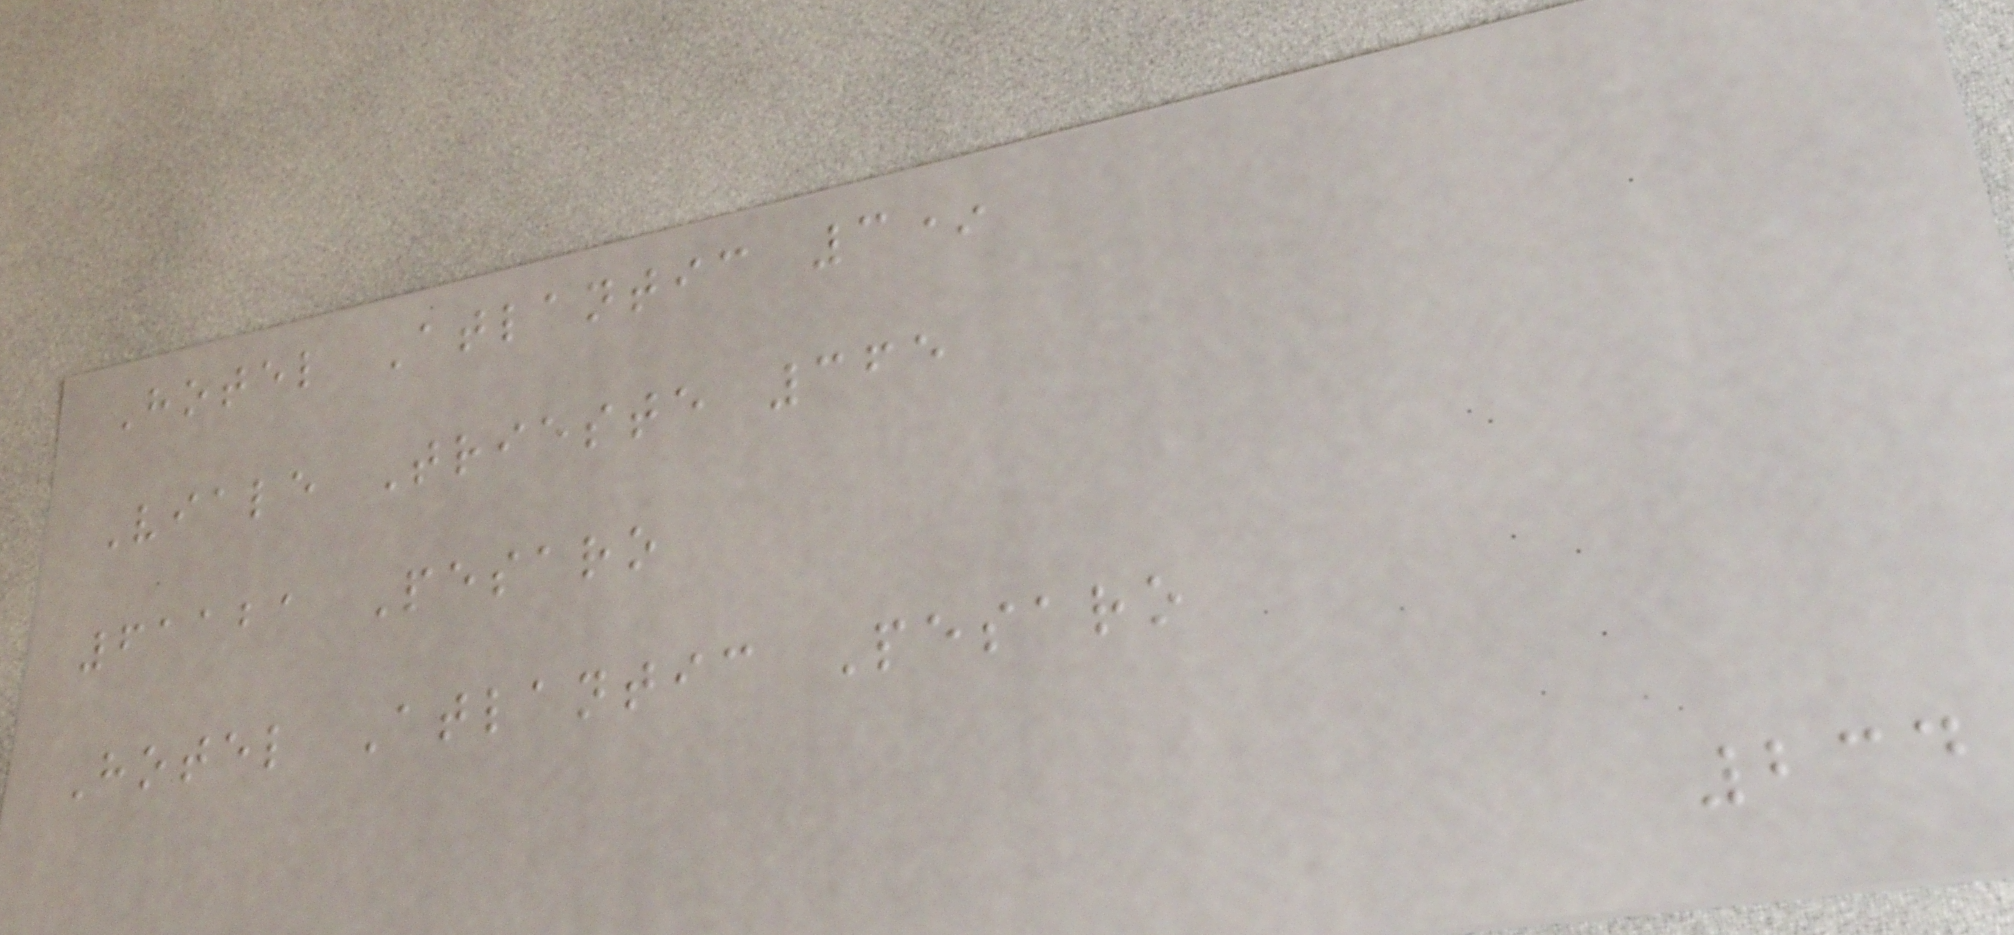Hotel Atlantic 3*
Viale Trieste 365
61121 Pesaro
Hotel Atlantic Pesaro
234
